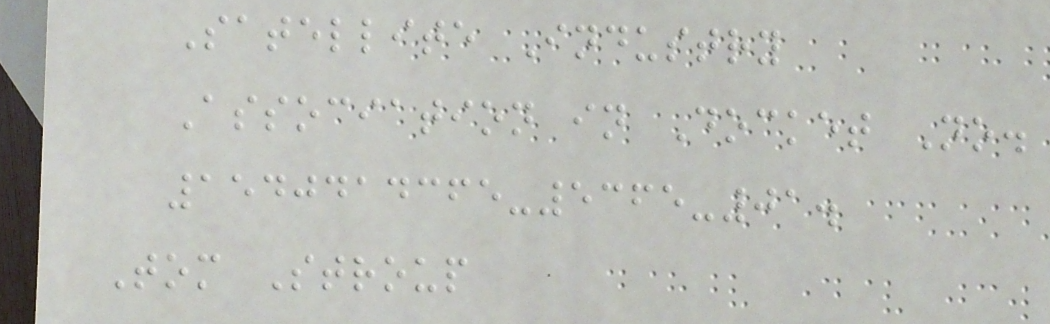Satellite Industry
Association in Docket No.
1540414365-5365-01.
Tom Stroup
